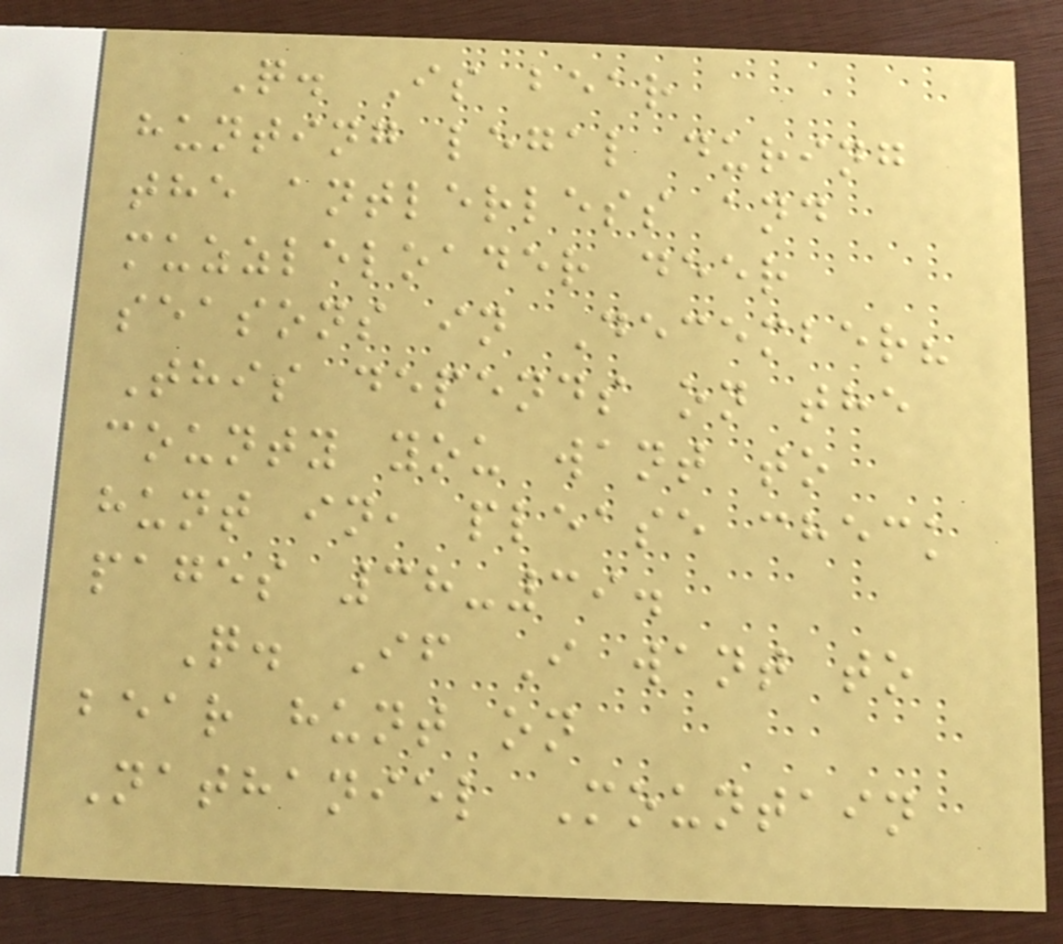Q. Is bear
hunting legal during
the antlerless and
muzzleloader deer
seasons in December?
This depends on the
county you want to
hunt in, please check
pages 38-39.
Q. If I want to
bear hunt on
Nathaniel Mountain
